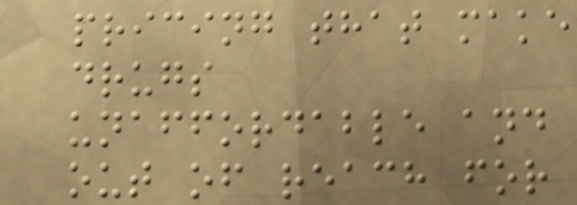pricing that make
drugs
unaffordable and
out of reach for
